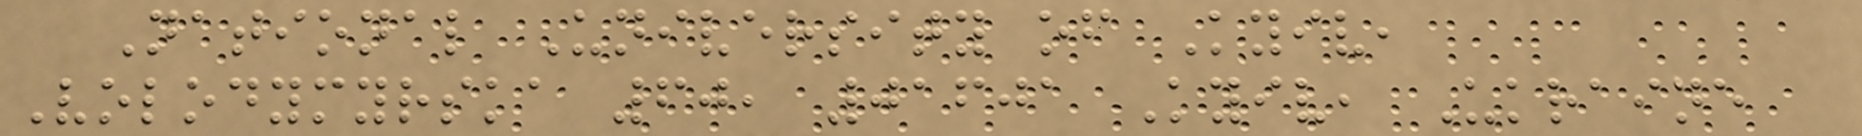National University of Kyiv,
Volodymyrska 60, 01601 Kyiv, Ukraine
